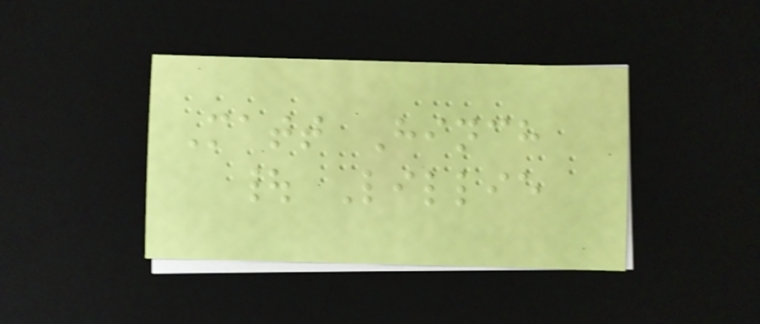Matt Hinch
| Lillie
